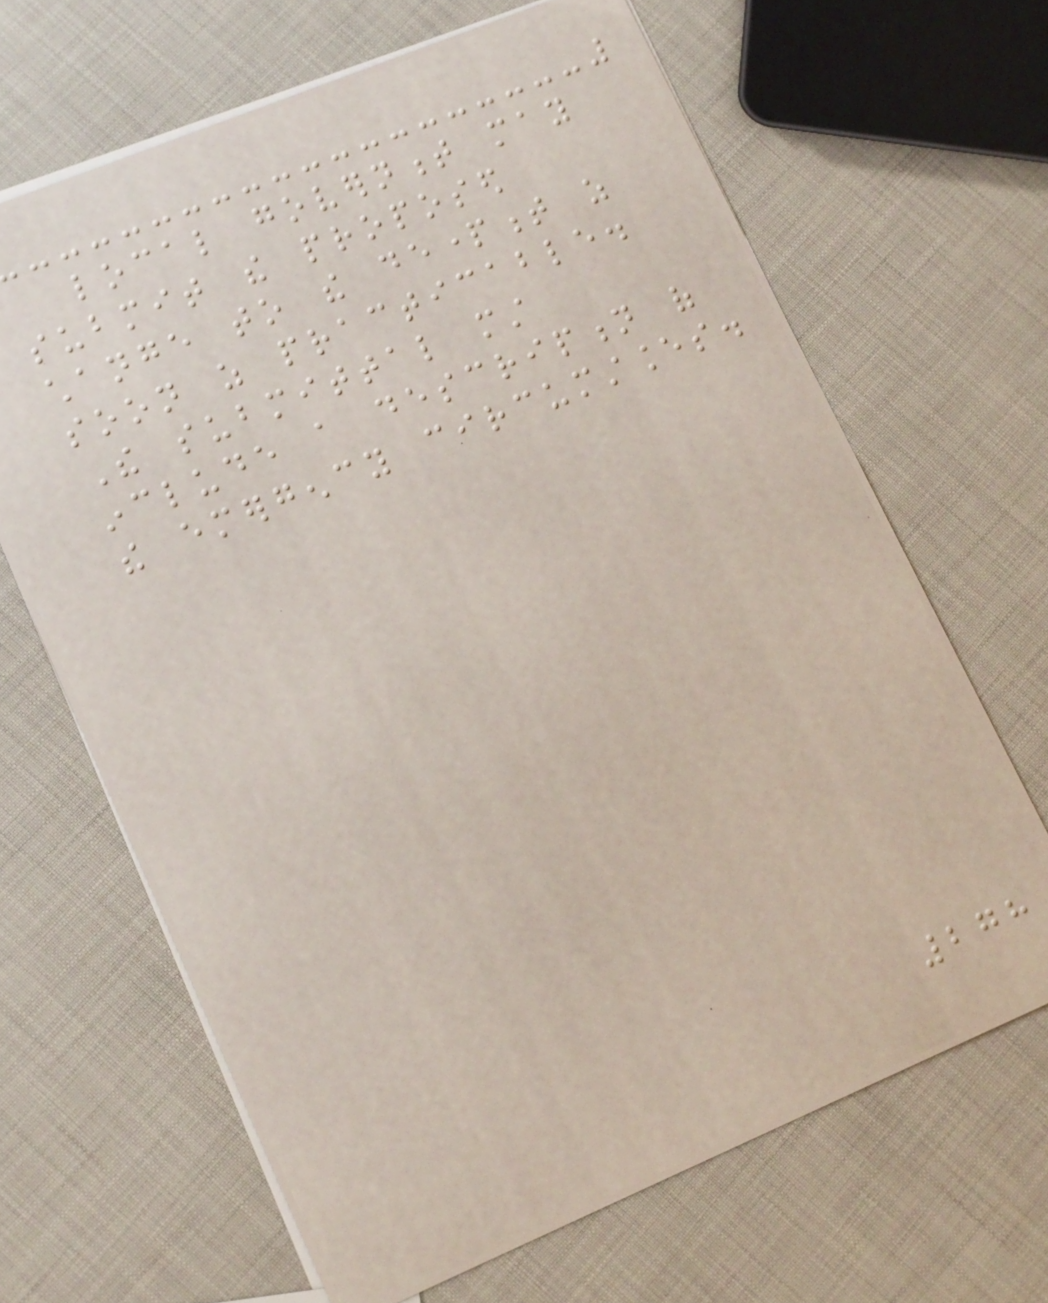local government may
submit the proposed
change to the department as
soon as practicable.
The submittal must
include a description of
the emergency circumstances.
278
